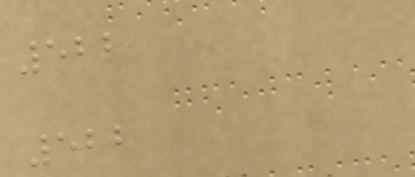522
522
